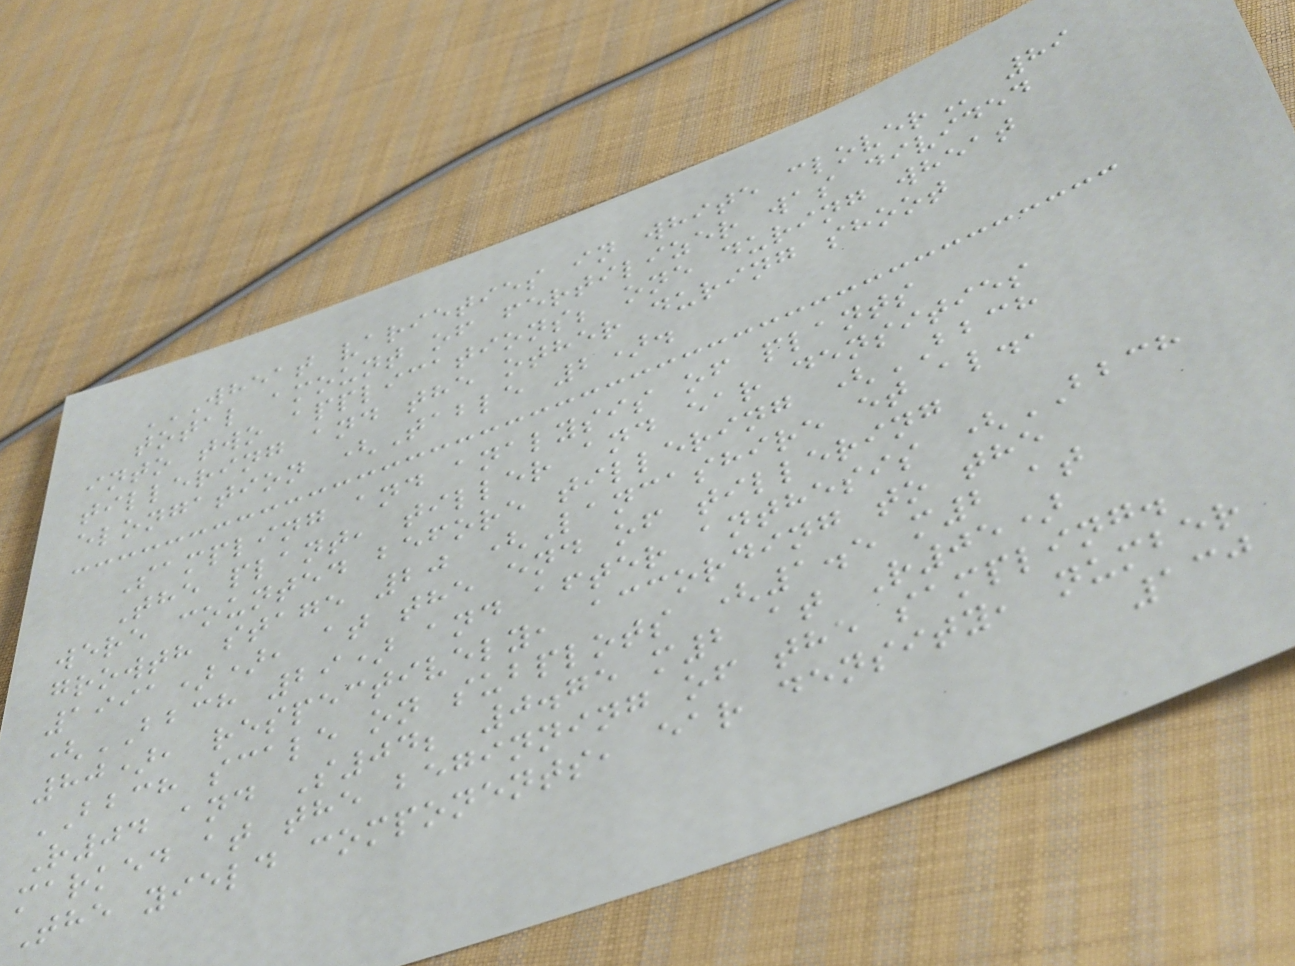WHEAT VARIETIES IN WHITE CLOVER 89
total amount of fertilizer was divided
into two applications; one during wheat
tillering and the other during shoot
elongation (Table 2).
Sampling and analysis of plants
The plant, tiller and ear densities
were counted before tillering (BBCH
growth stage 20 (Lancashire et al.,
1991)), at the end of tillering
(BBCH 29) and after anthesis (BBCH
80), respectively, according to the
BBCH scale on subplots (1.5 m2 at
R04 and S04; 0.75 m2 at R05)
marked at the beginning of the sampling.
The yield components, ear density, number
130
